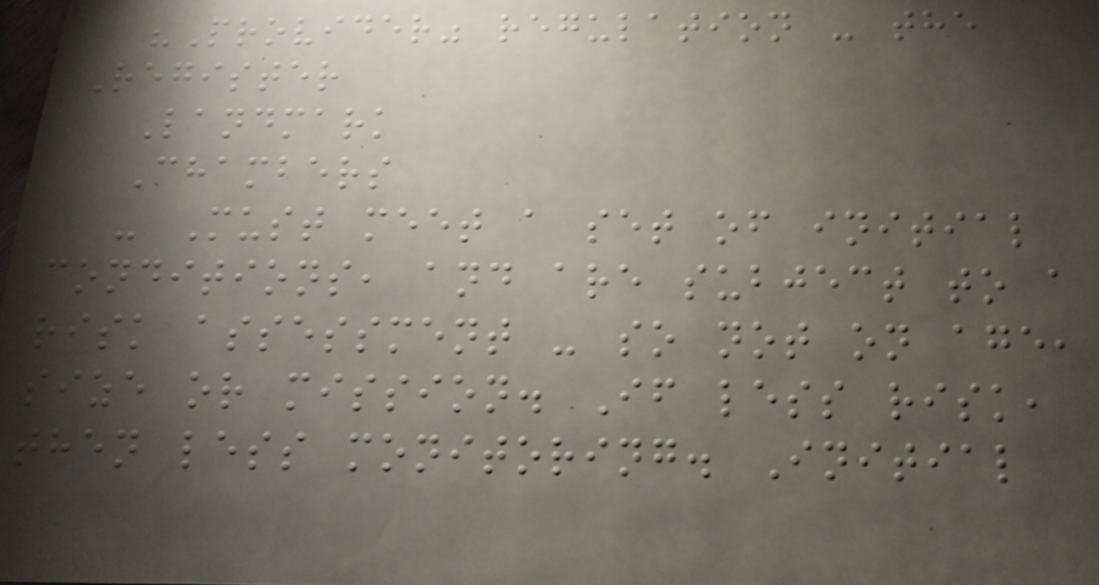"Provider" regulation - the
Register
Landmark
Chambers
- Must meet a set of initial
conditions, and are subject to a
risk assessment - so not on age,
size or mission. If less risk,
then less monitoring. Initial
